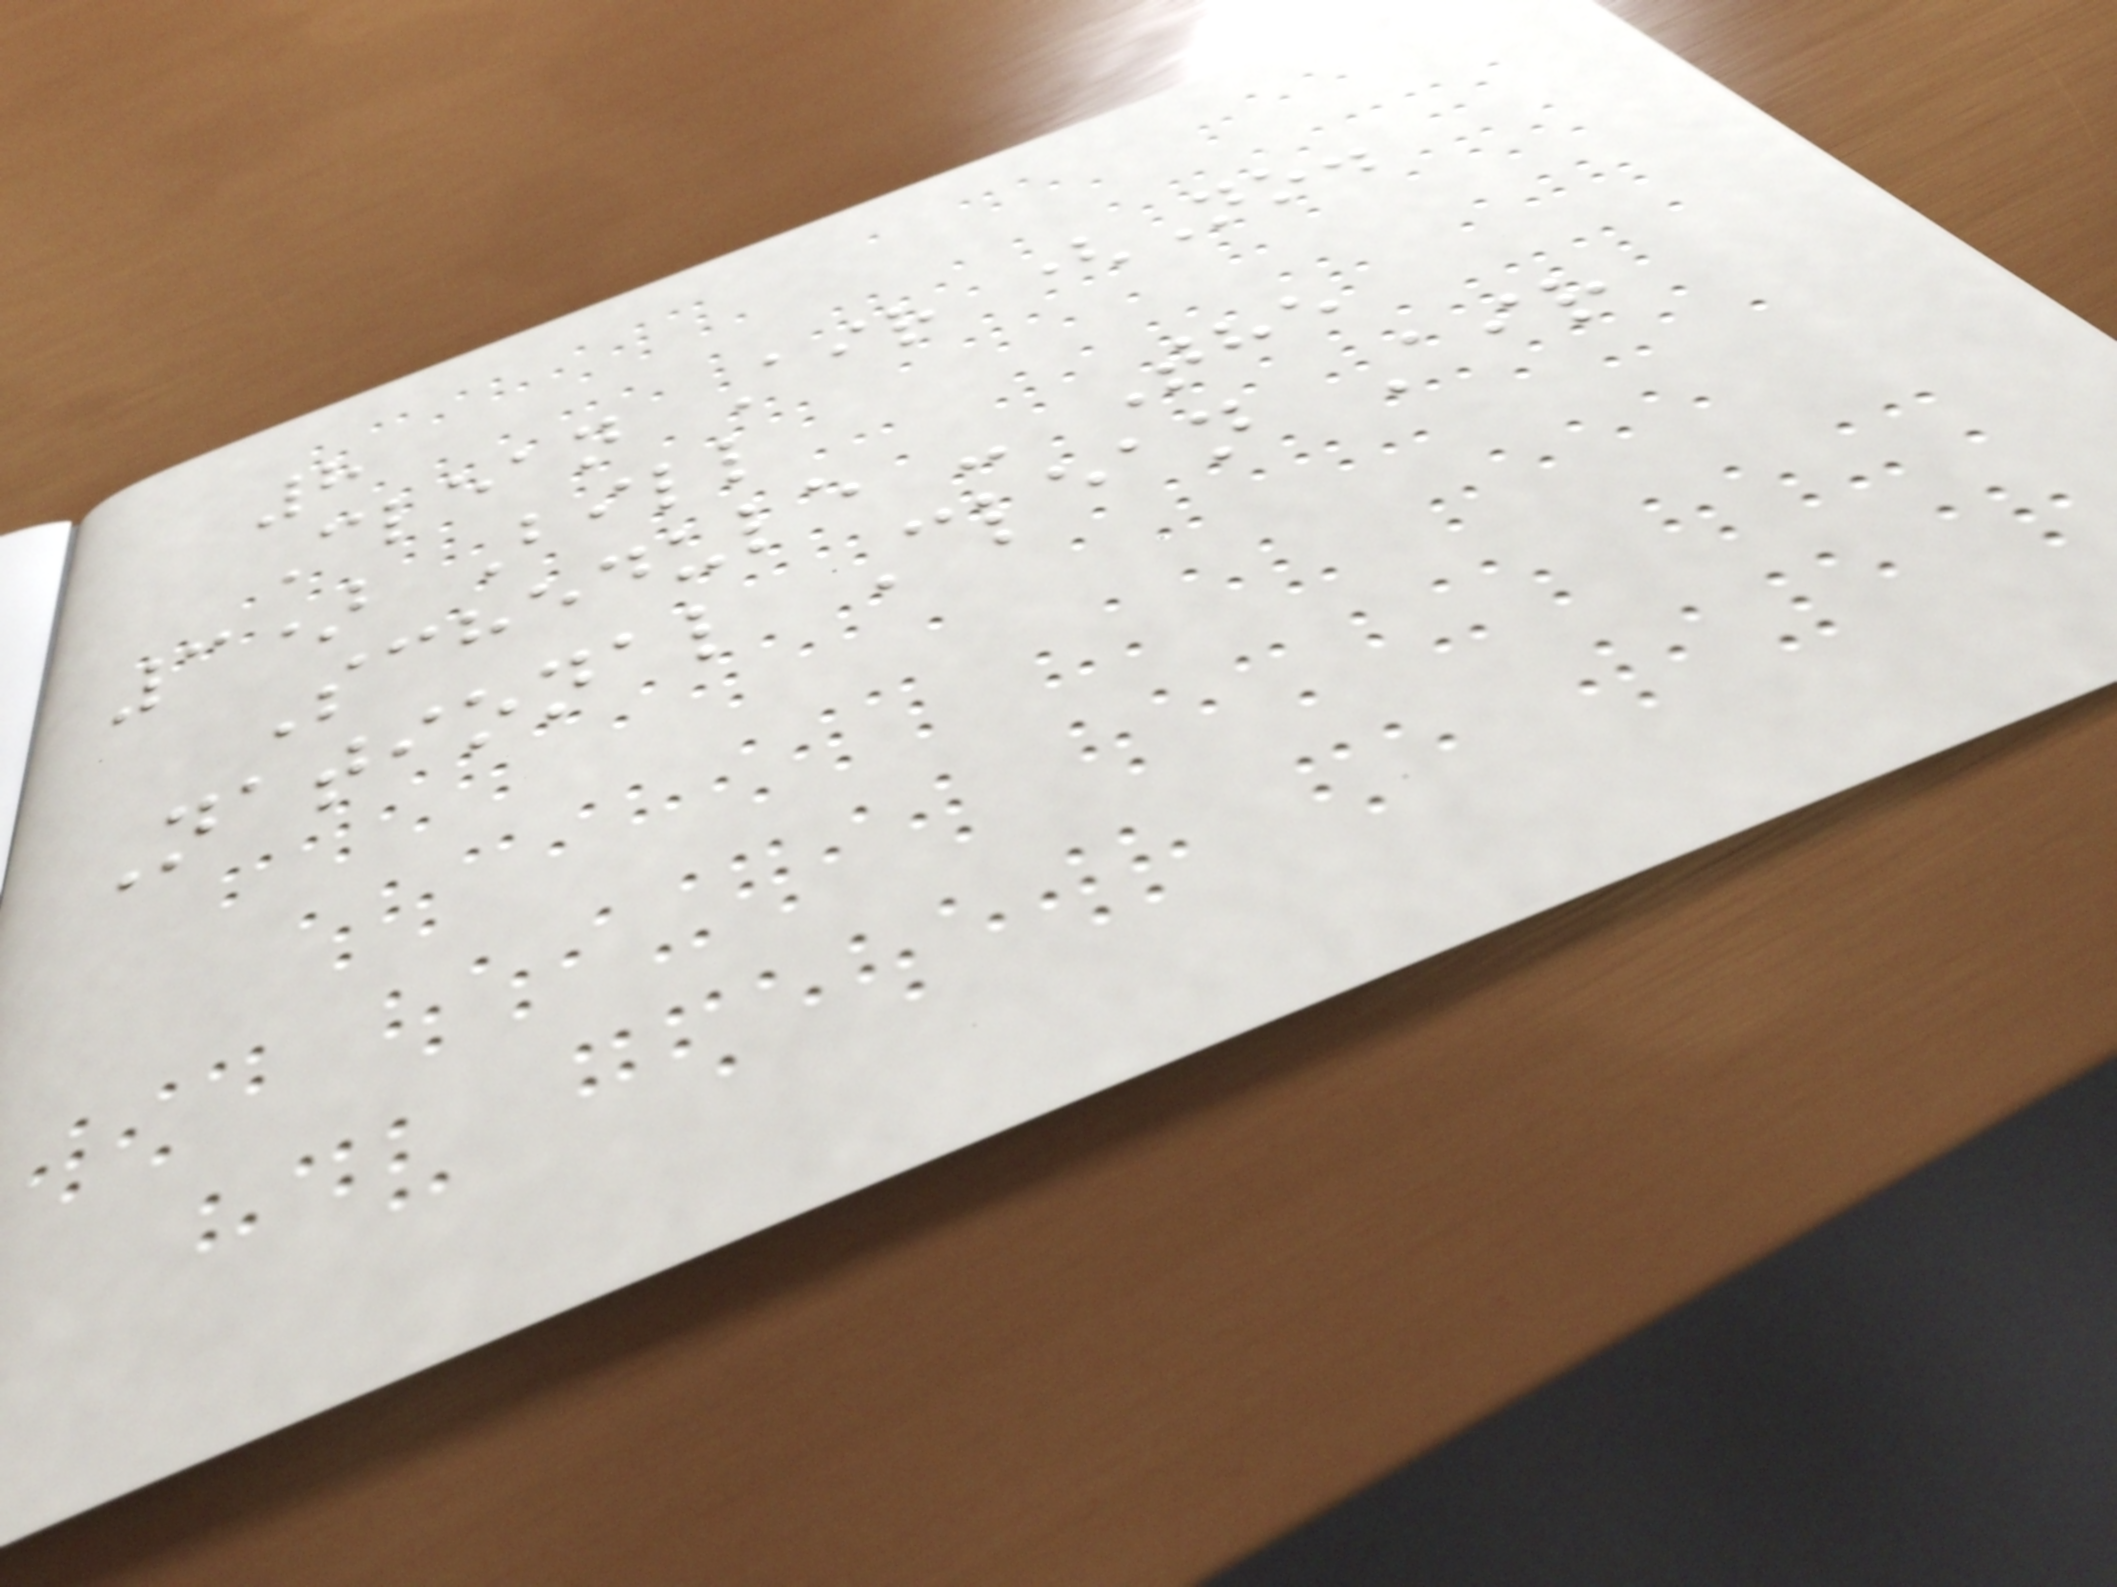8
Clean Air (No.
3) Bill
Schedule - The
National Clean Air
